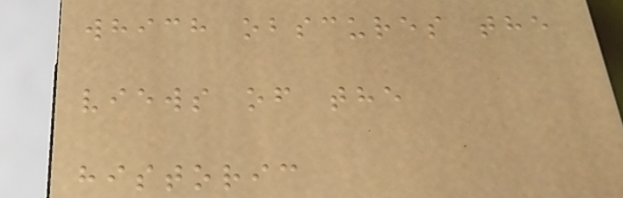which obscures the
views of the
historic
